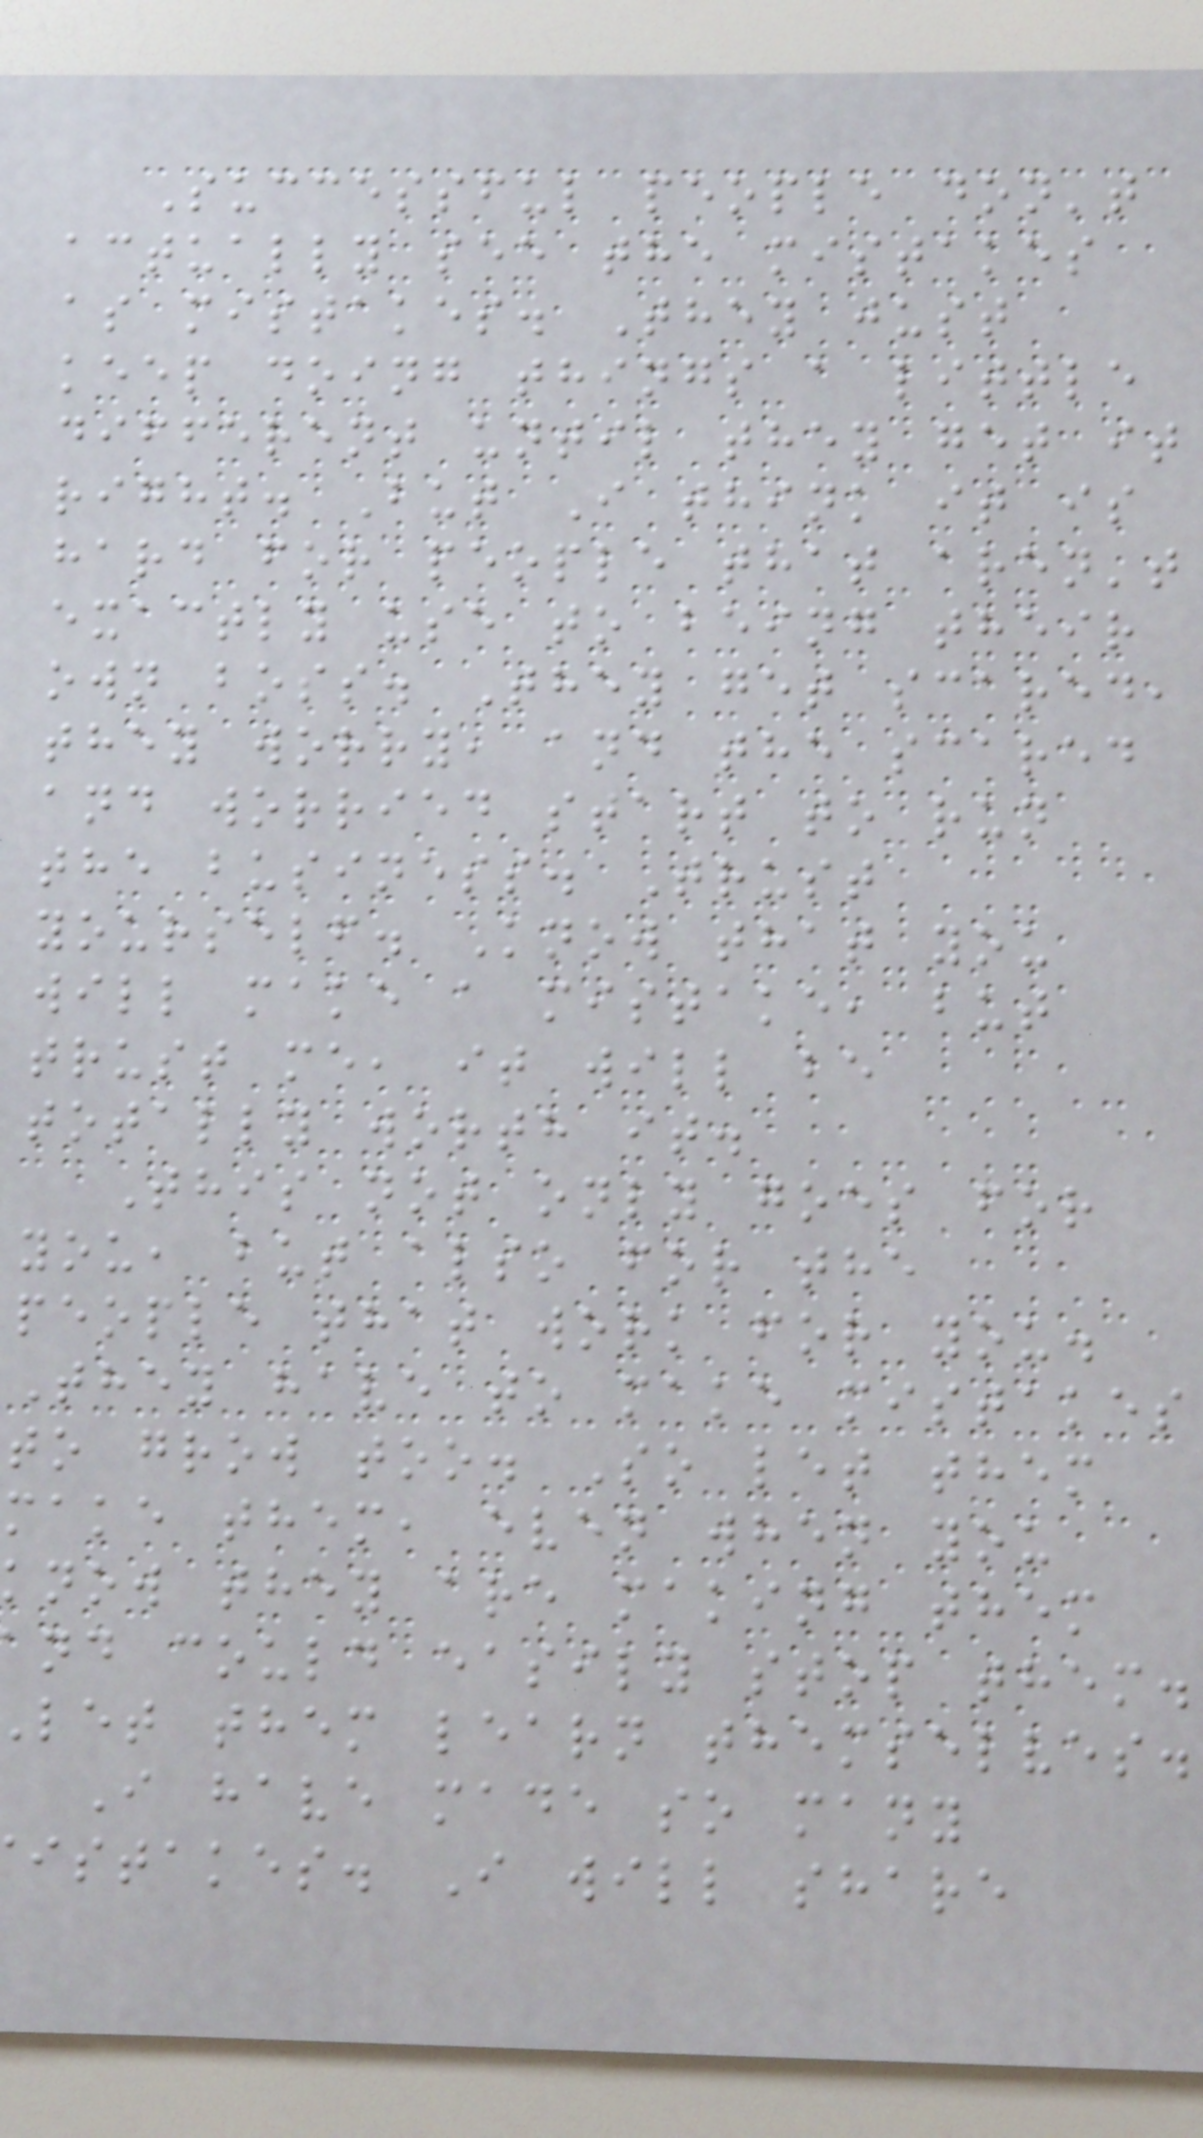Successful people don't
actually see the mistakes
as mistakes. They just
keep doing things a little
different until they get it
right. But I think it is
hard for people that aren't
exactly use to being their
own boss. They get scared,
they worry, and the scared
and worried start to run
the business. Trust
yourself. Know that you
will make a mistake, but
trust me, it will be
totally worth it.
This not only goes for
you, but also for the
people that work for you.
They have to make mistakes
to grow too. So let them
make them, even when you
know they are making them
nd could easily stop them.
let them learn themselves.
I have made so many
istakes. I will share
